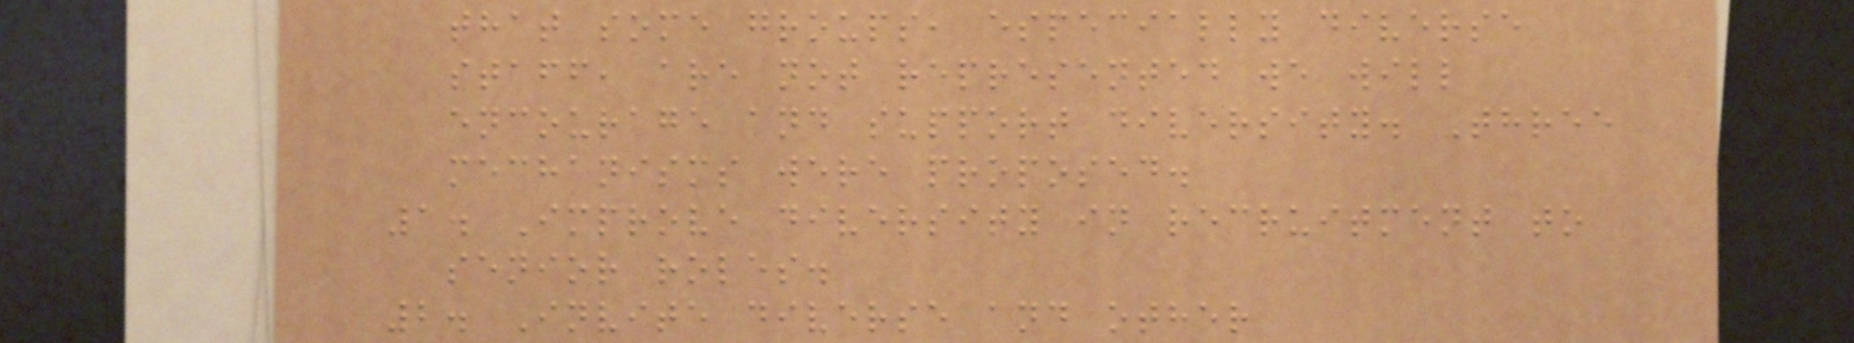that some groups, especially diverse
staff, are not represented we will
encourage and support diversity. Three
mechanisms were proposed.
1. Improve diversity in recruitment to
senior roles.
2. Invite diverse and other
